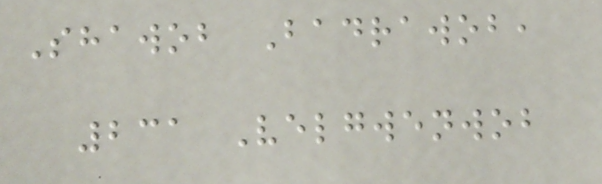Shawob Badrawob,
231 Velgwenwob
